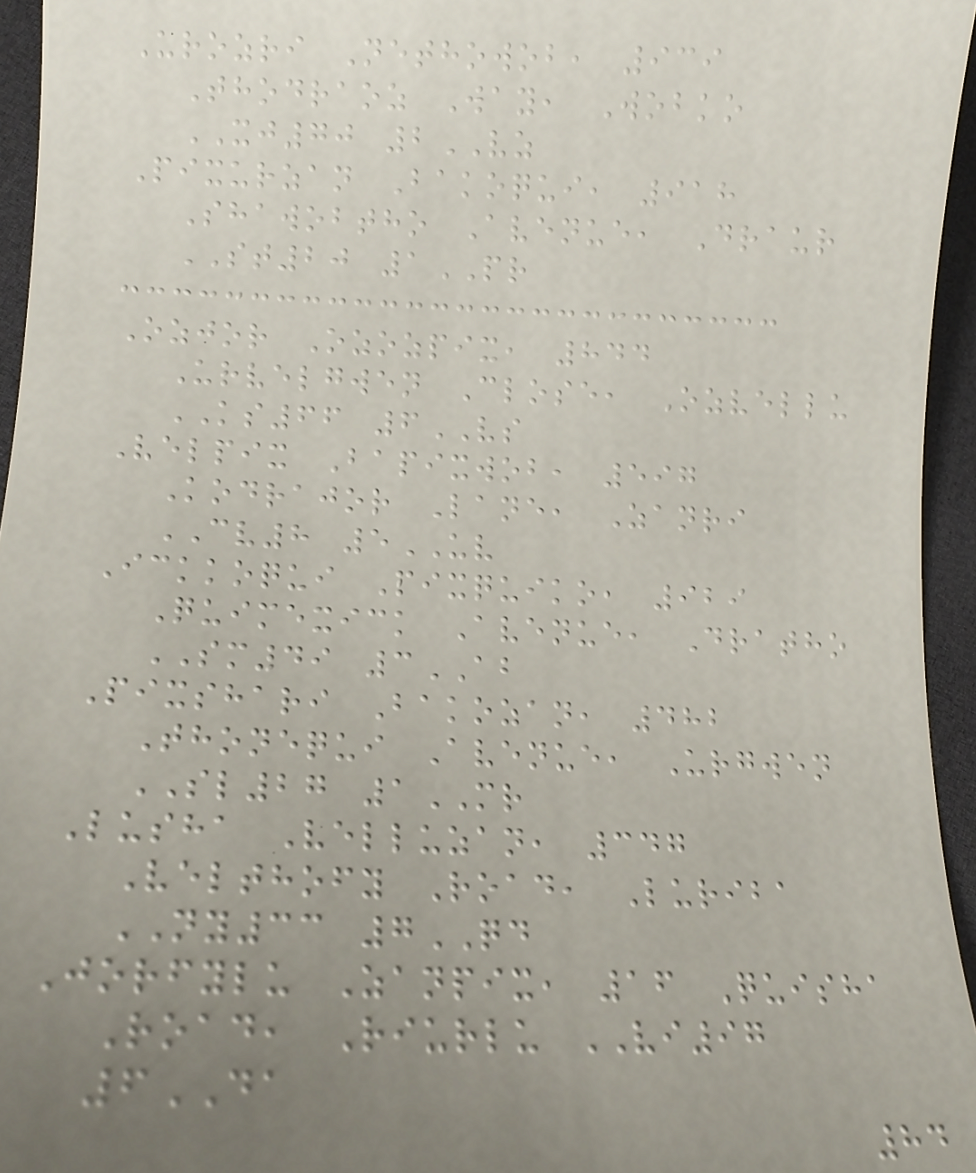Urozri Nethowob, 939
Thodraoz Way, Wobko
XJ70 2VZ
Pixurzan Bakoqui, 918
Shawobtho Avenue, Draur
ST20 1PR
Ozjor Ozozpix, 844
Urvelgwen Close, Ozvellu
KS66 6VS
Velpix Bapixwob, 597
Kodrajor Lane, Zanri
CV8 5UV
Ickkoqui Pixquiko, 929
Quimexick Avenue, Dratho
SM49 3AB
Pixshari Bakozan, 482
Thonequi Avenue, Urgwen
SL27 1MR
Lusha Velluzan, 347
Velthofy Road, Luriba
NY33 7QD
Jorfylu Zanpix, 16 Quisha
Road, Riurlu VI97
6DA
84
